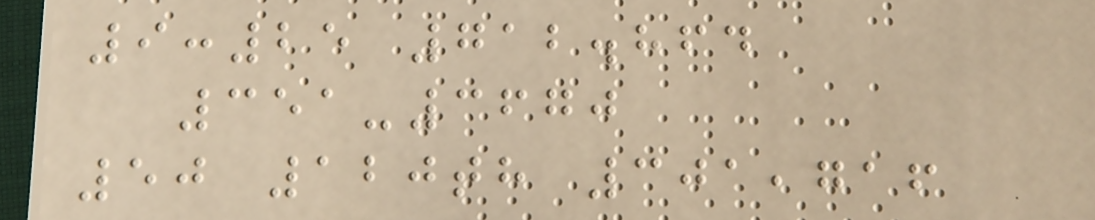9:25 712.864
351-3670
50 120th 301,716
